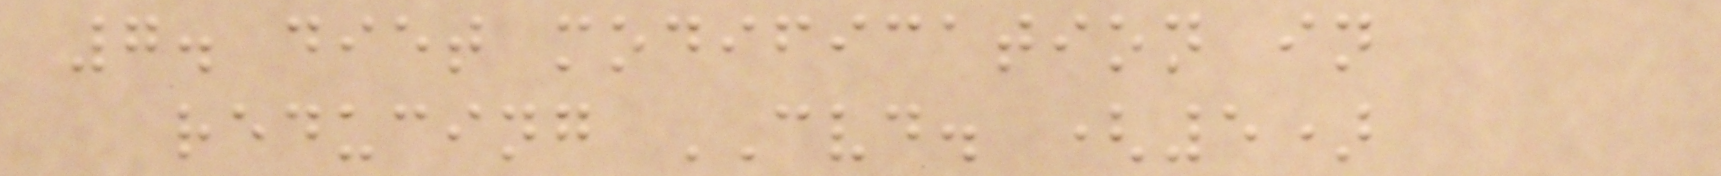7. diet modification in
reducing CVD. (5)
